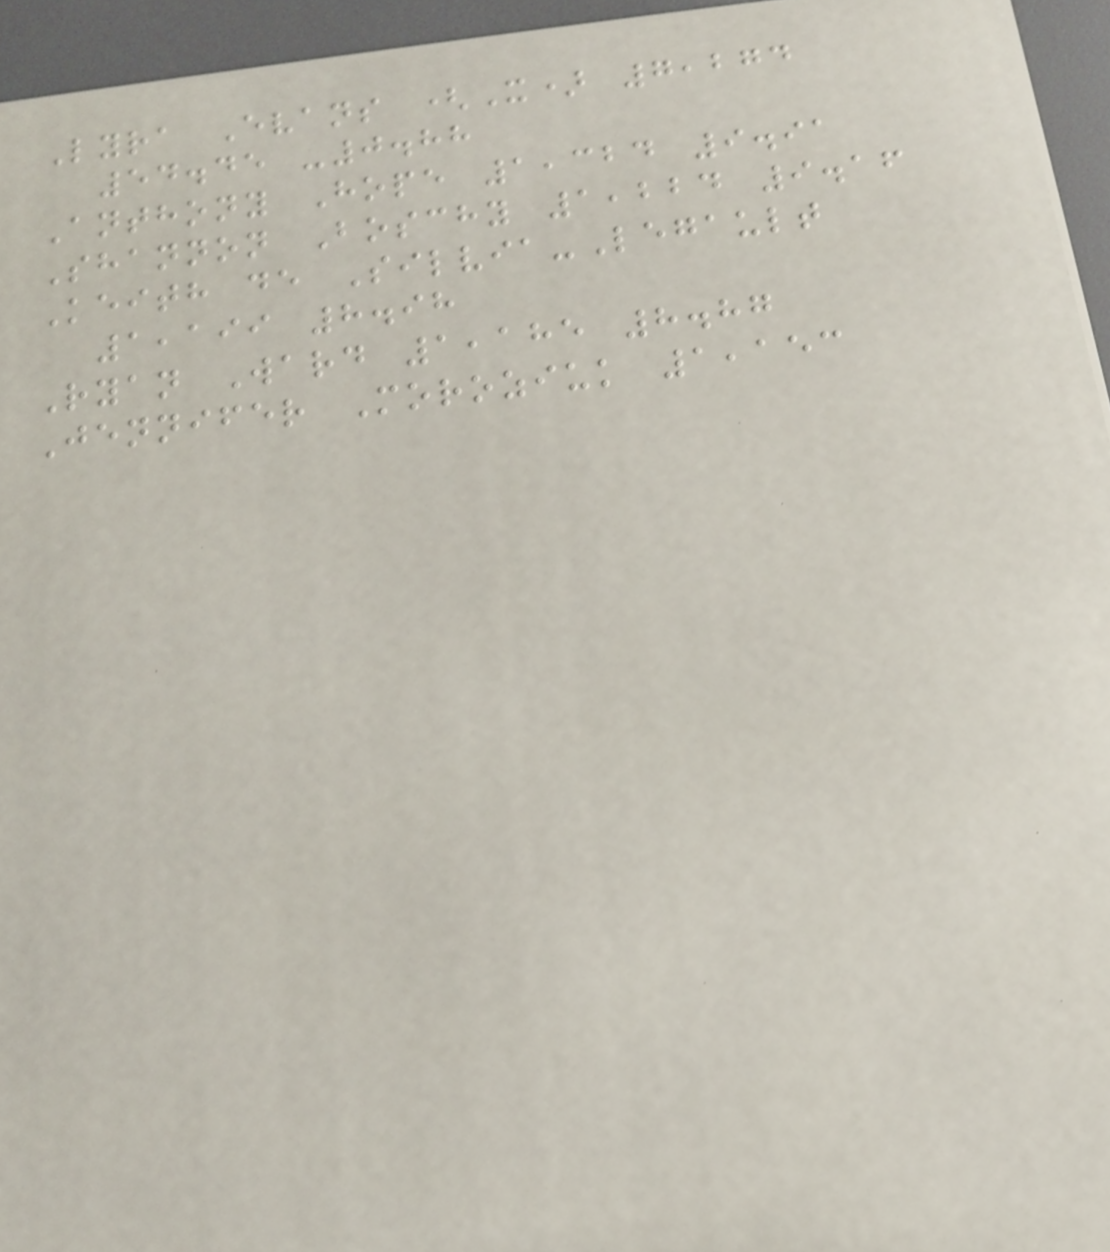Lyra Evans (X) 7,274
54.45 -0.88
Anthony Hope 1,324 9.91
Shannon Boschy 1,224 9.16
Keith de Silvia-Legault
1,199 8.98
Ryan Ward 1,185 8.87
Jennifer Moroziuk 1,153
